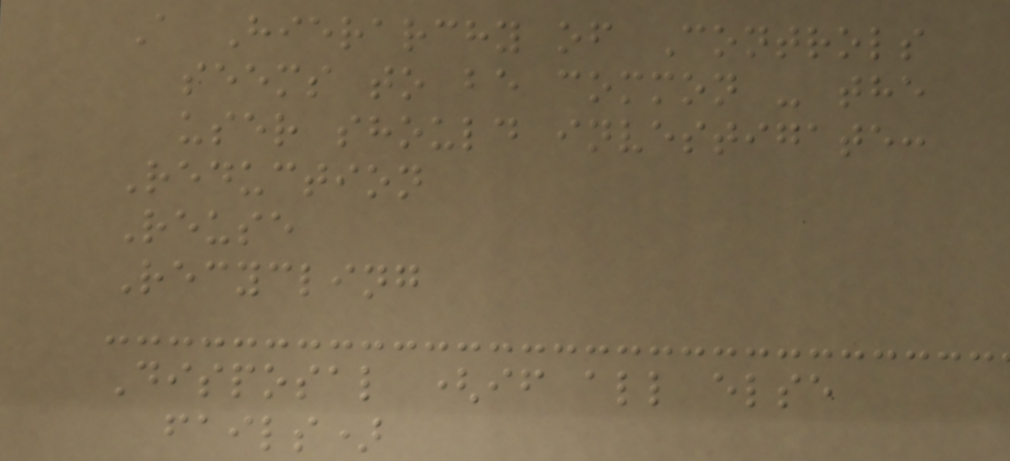A Hierarchy of Controls
seems to be common - the
user should investigate:
Reduction
Reuse
Recycling
Disposal (if all else
fails)
